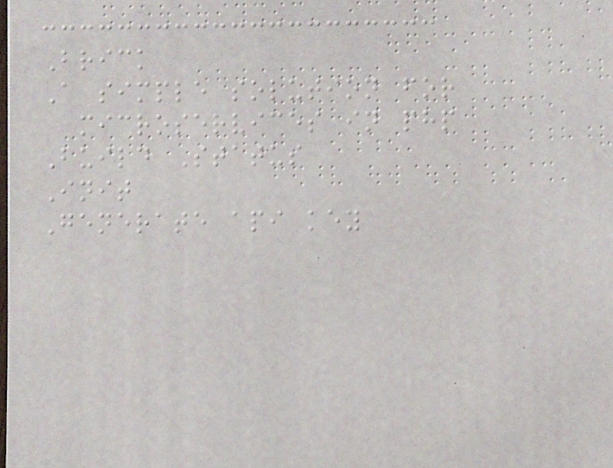Brick
A simple solution for
microservices in php
Build Status
Init
Generate api key
